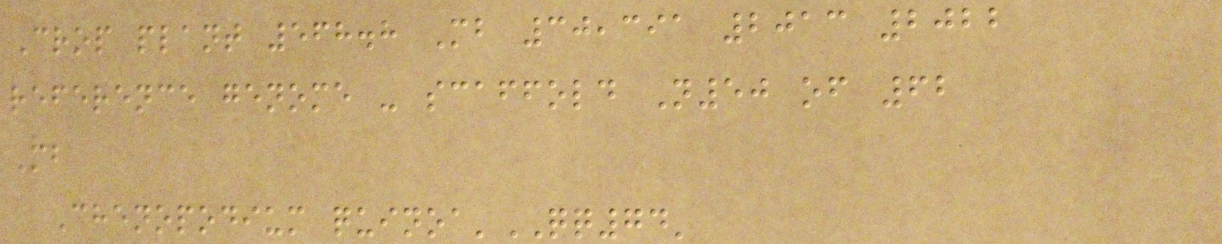Crop plant 568.8 Mb 30,391 2013 2022
reference genome - scaffold N50 of 62
Mb
Chenopodium quinoa'QQ74'
